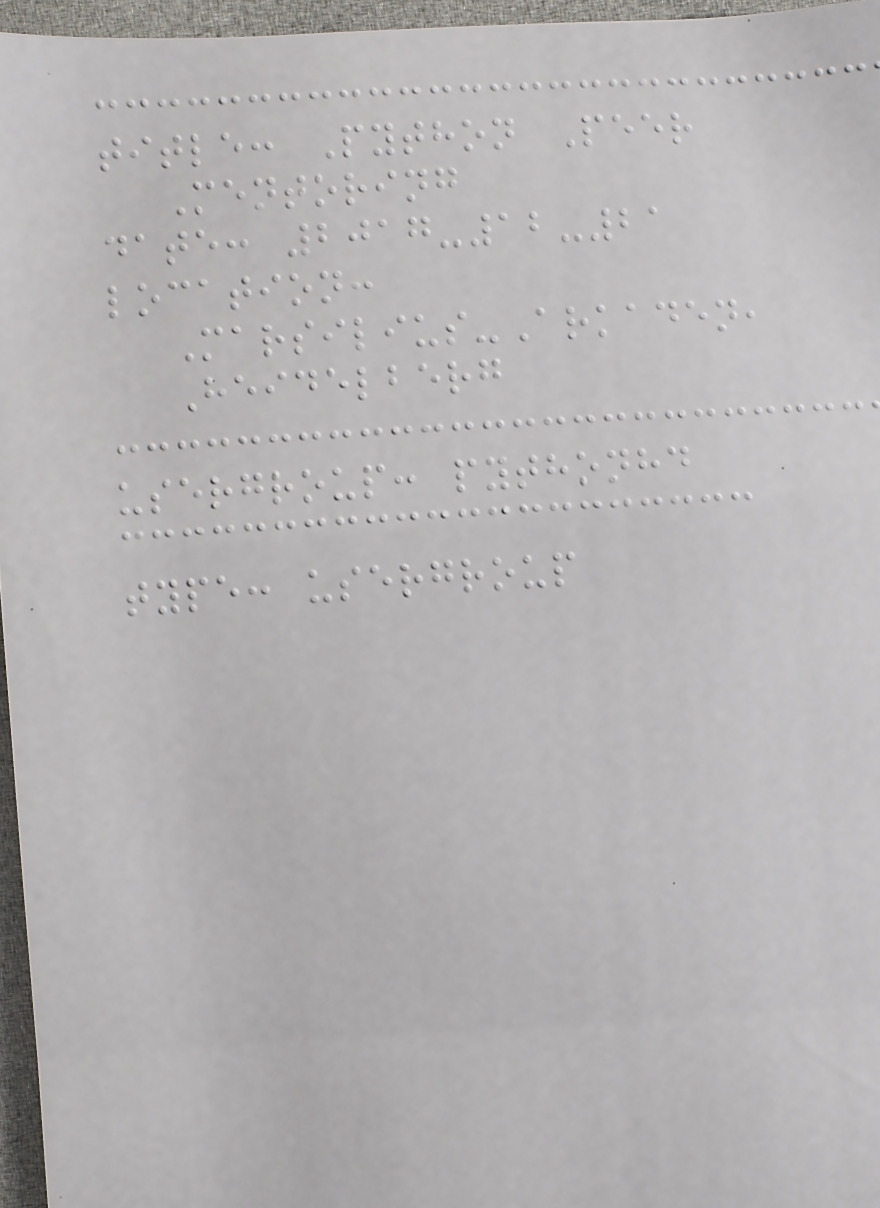title: Python Peer
Mentoring
date: 2017-12-21
location:
Marsilius-Arkaden,
Heidelberg
usergroup: pythonhd
type: usergroup
